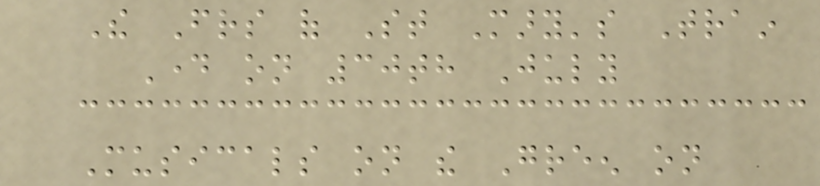The Friends of St Mary's Train
Day on 30th July
Musicals on the Green on
